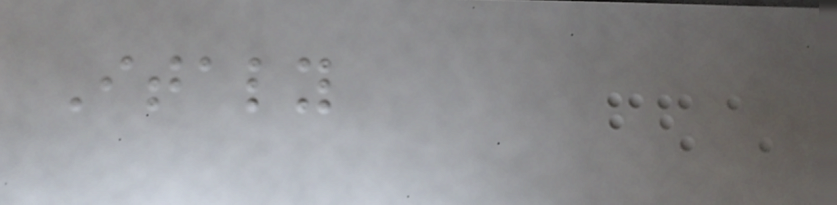Italy
